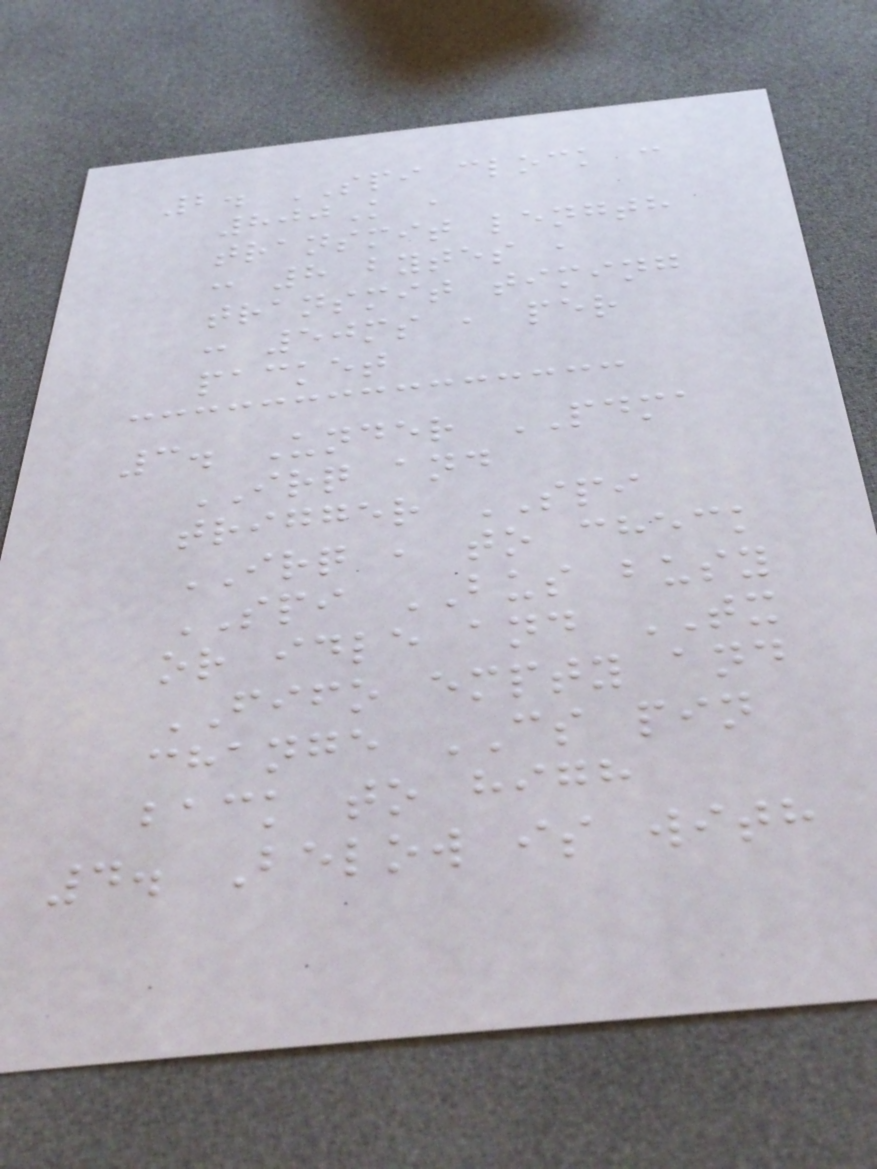2. SPI clock :
800K ,
transmit length
: 8 bytes ,
transmit timing
: 50ms , per
packet
3. Under PDMA
IRQ and
trigger SPI
IRQ , to check
SPI BUS busy
or idle and TX
FIFO empty and
change CS pin
back to high
4. Below is with
